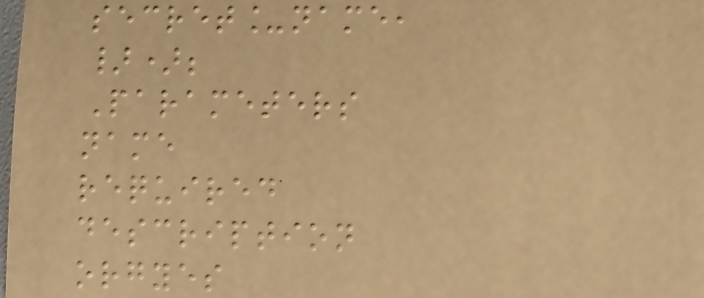secret_name,
});
Parameters
name
required
description
orgyes
